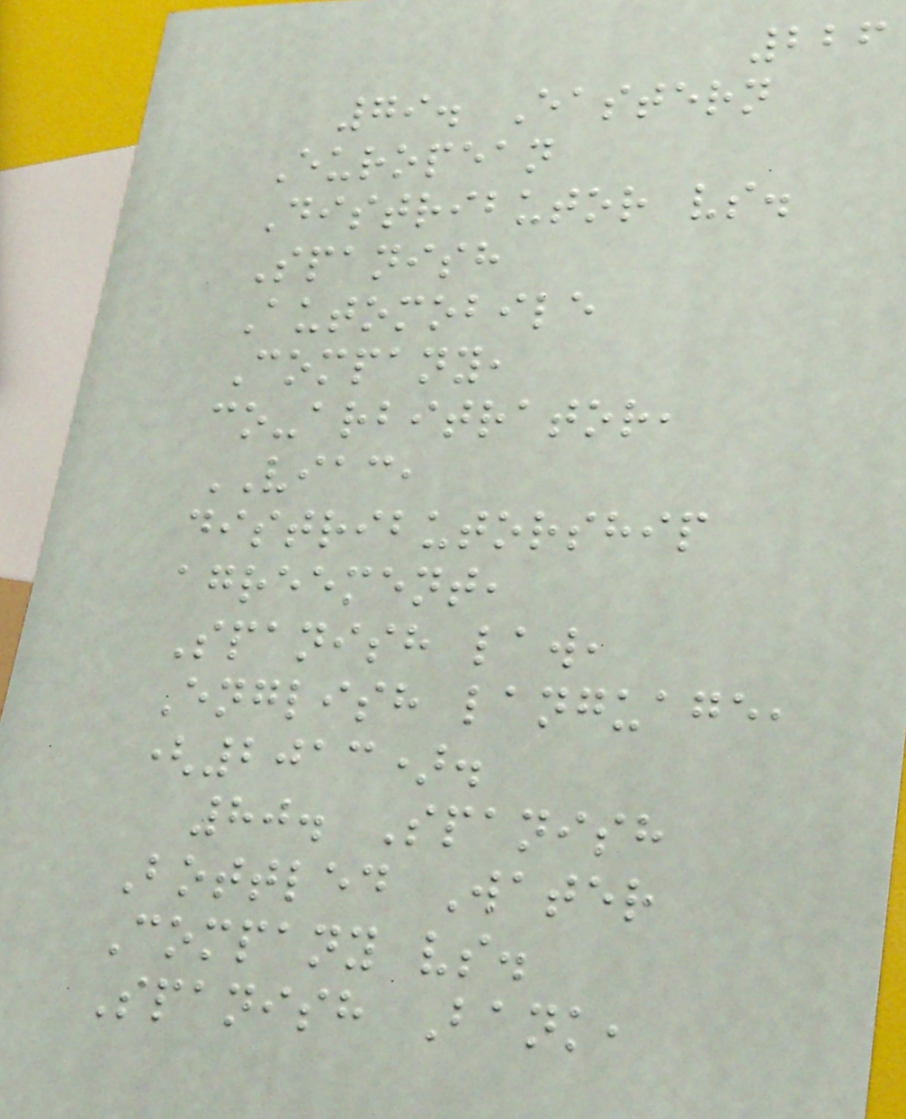226
79. Eastern
European
Distributor vs.
Spanish
Automobile
Company,
co-arbitrator,
VIAC,
distributorship
agreement,
Spanish law,
English language,
(2013).
80. Spanish
Bottled Water
Company vs.
Spanish Bank,
